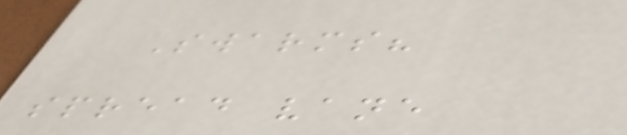Swarms?
spread vane
